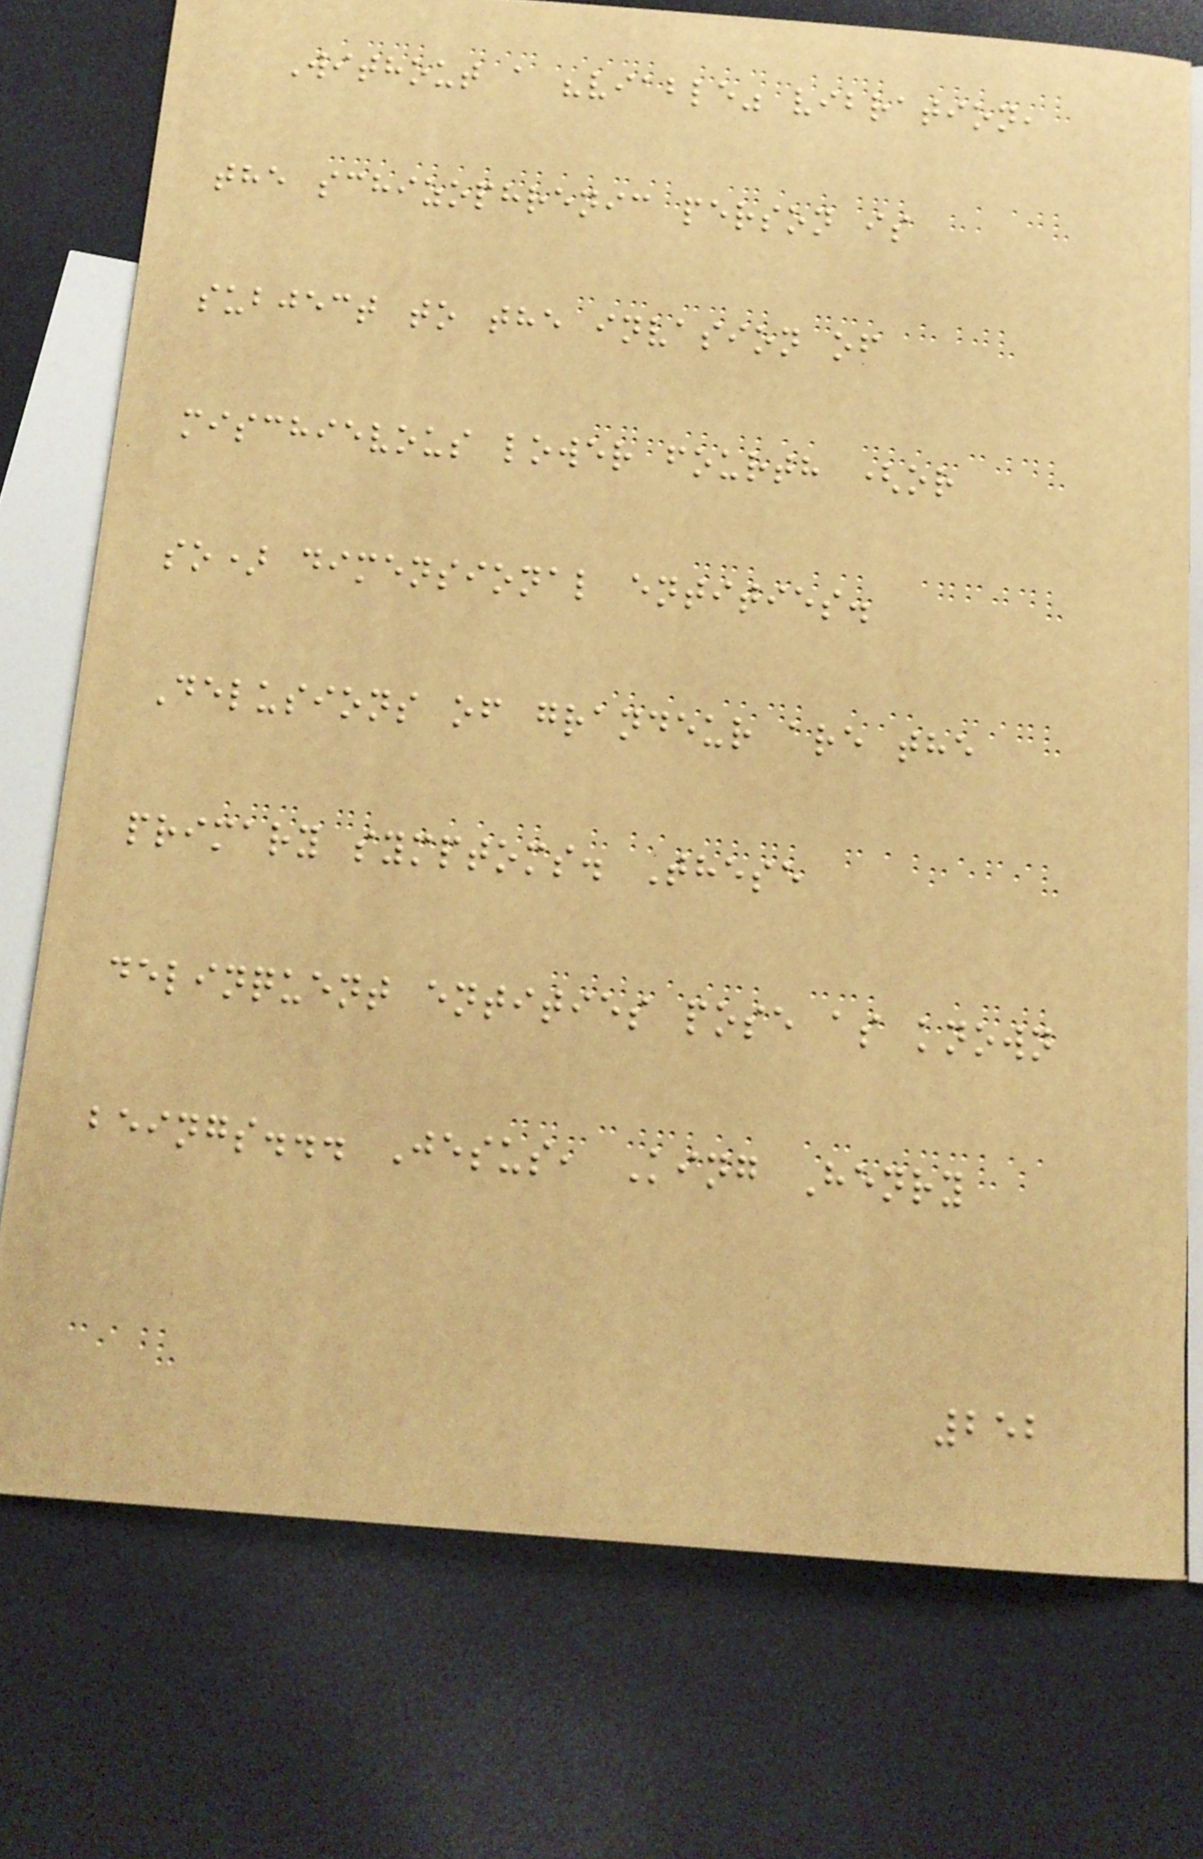Without a "viable" vibration,
the schizophrenic person is
subject to the invasion of
mischievous lower fourth (or
so) dimensional entities.
Delusions of grandeur are the
primary symptoms. These
delinquent entities pose as known
beings... Jesus, King Henry
252
